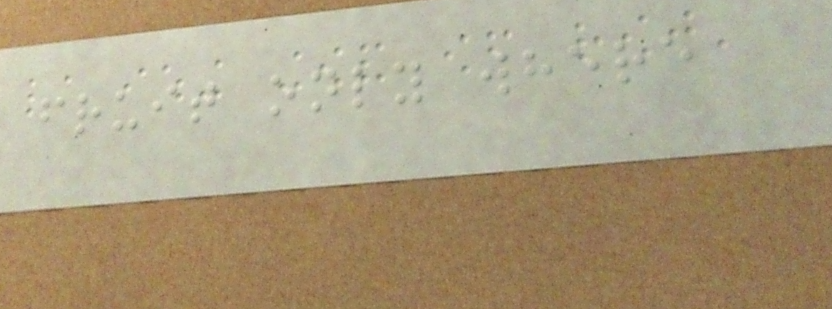fruit only where
